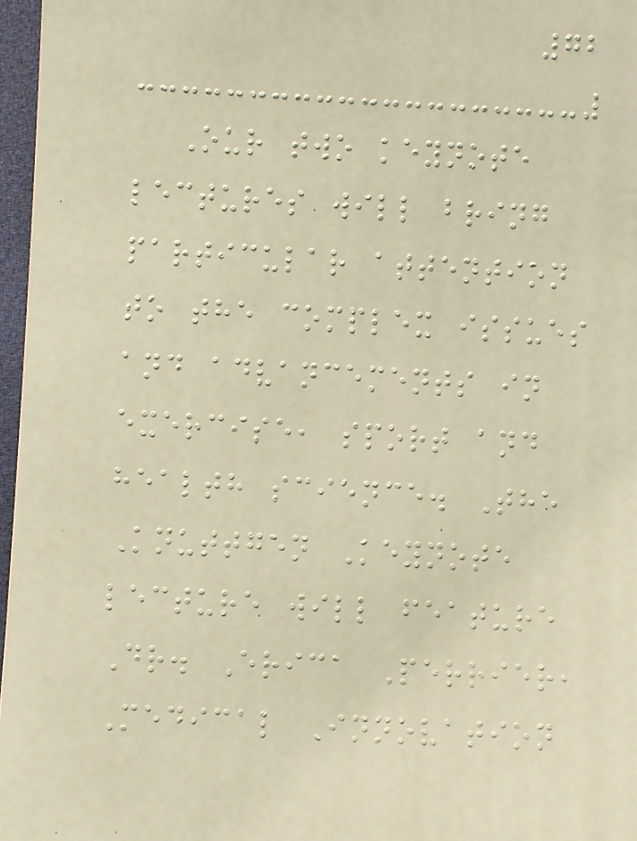72
Our two keynote
lectures will bring
particular attention
to the complex issues
and advancements in
exercise, sport and
health science. The
Knuttgen Keynote
lecture will feature
Dr. Erica Perrier,
Medical Innovation
